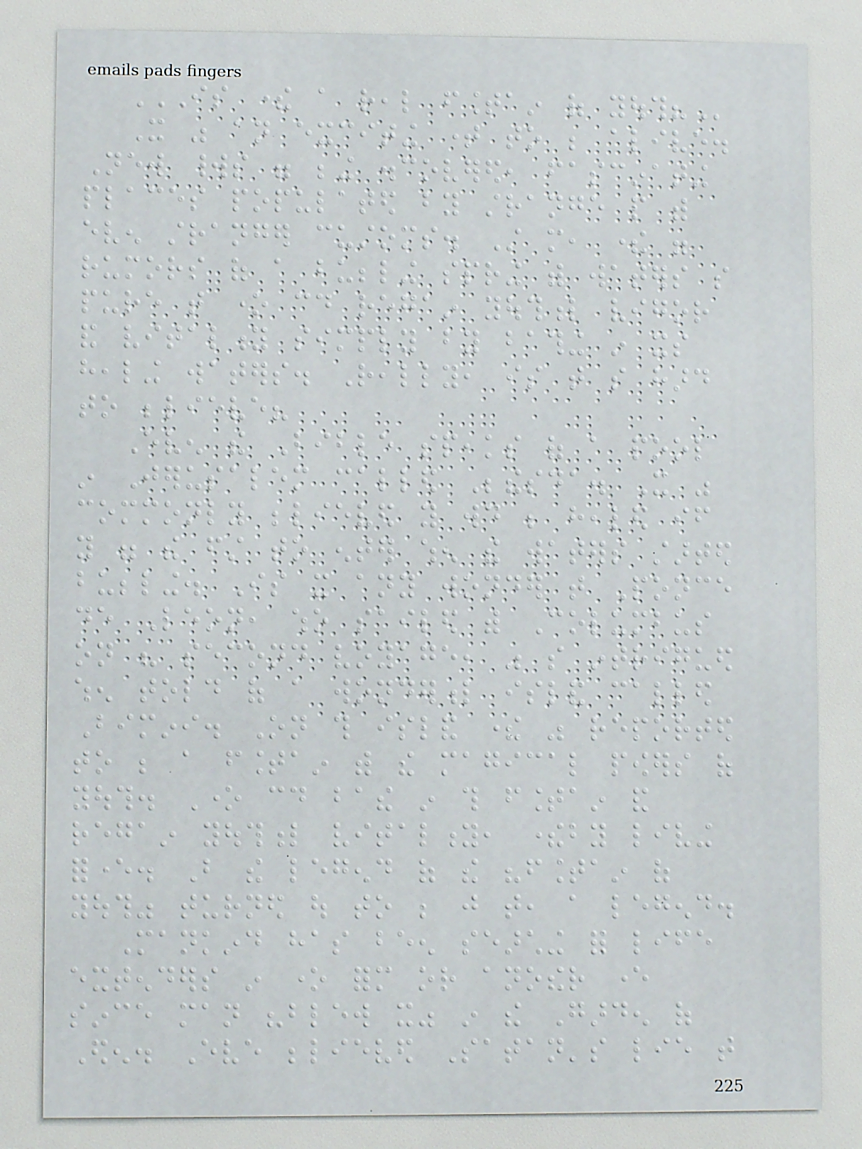IS THERE A REAL FOUNTAIN OF YOUTH?
It was an exciting time to be alive.
New worlds were being discovered, fascinating
places populated by strange people with
even stranger customs. Still more, there were
rumors of a bubbling spring with waters so
pure that one could regain youthful vigor
and vitality simply by bathing in its
healing waters. Really, is that so hard
to believe?
Even the Bible speaks of a pool
in Jerusalem called Bethesda. It was
commonly believed you would be healed if
you were the first to enter when the waters started
bubbling. Is it any wonder that Ponce
de Leon, who sailed with Columbus
on his second voyage, was so intrigued
when told of a wonderful island called
Bimini. On this island there was reported
to be a fountain with the magical powers of
youth. One could bathe in this fountain and
regain youthful vitality, thereby living
forever. But the legend of the "fountain of
youth" turned out to be just that, a legend.
Mankind has been searching for life
extenders in one form or another ever
since man "blew it" in the Garden of
Eden. Eve believed Satan's lie that
